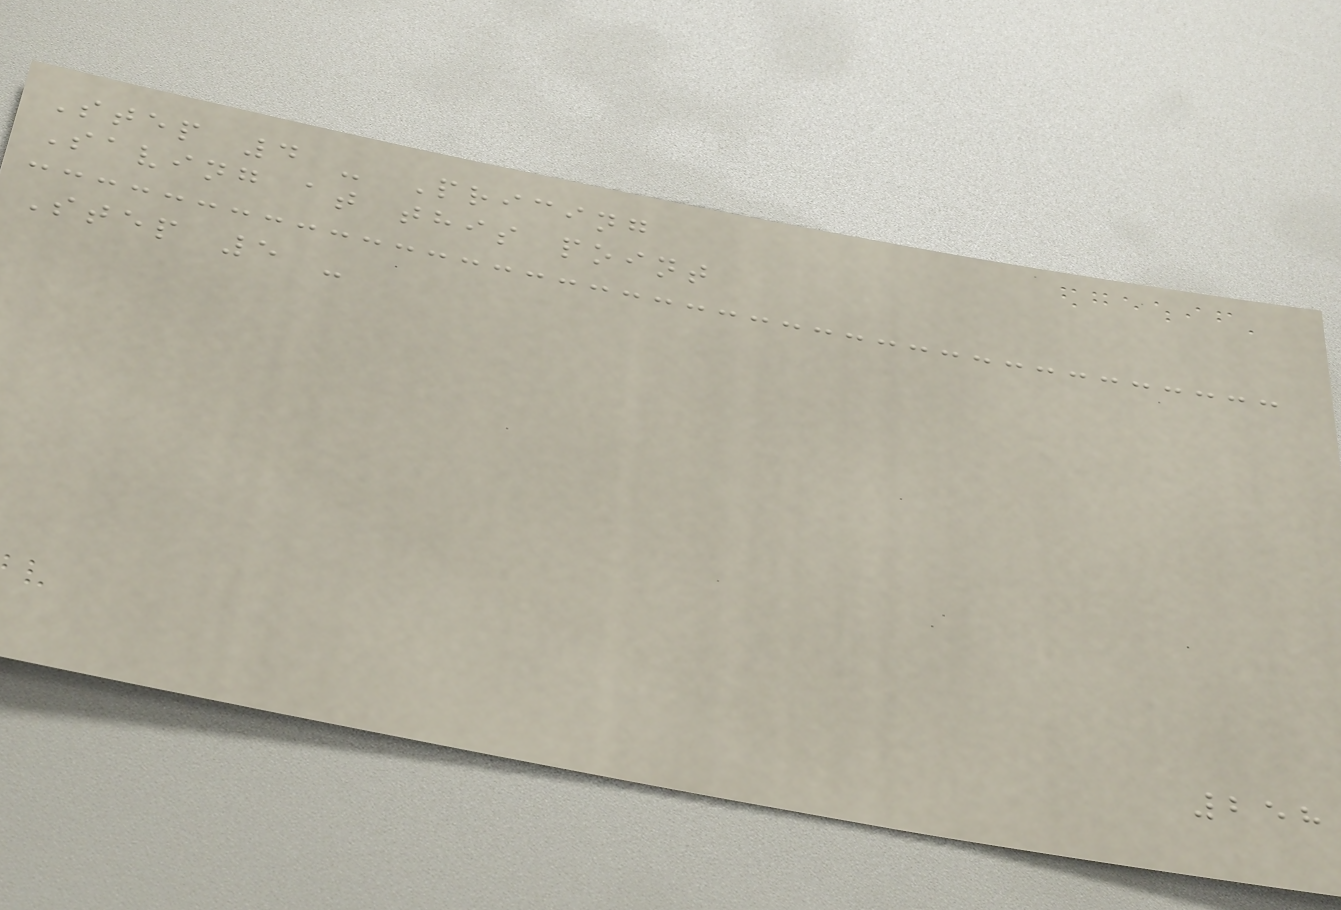Step 4 - Pricing
Saving at this point
Step 5 -
258
